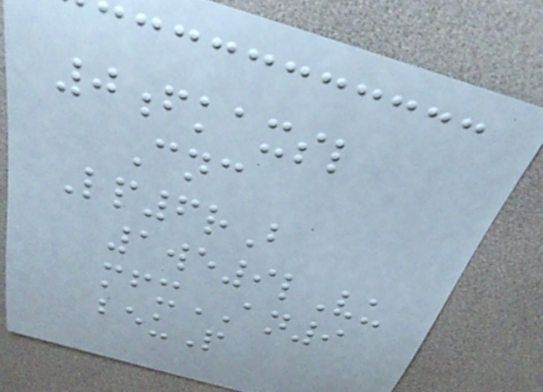0fkaxsl
Cnc
Lp6rB
1we9lVu
mfxAN9
beuP
